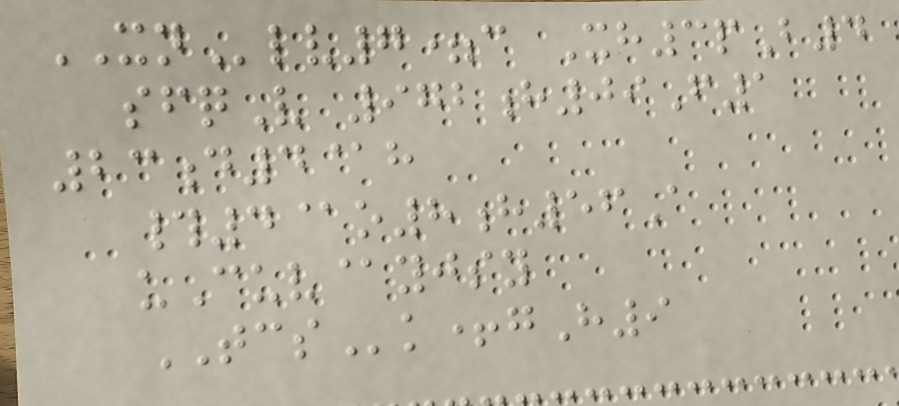XNlv7=c Xh3pB4
sfqV 972h09F1
23d4@h
#4@o8h56A
uCuv@yjsy
TCSk+gH9
